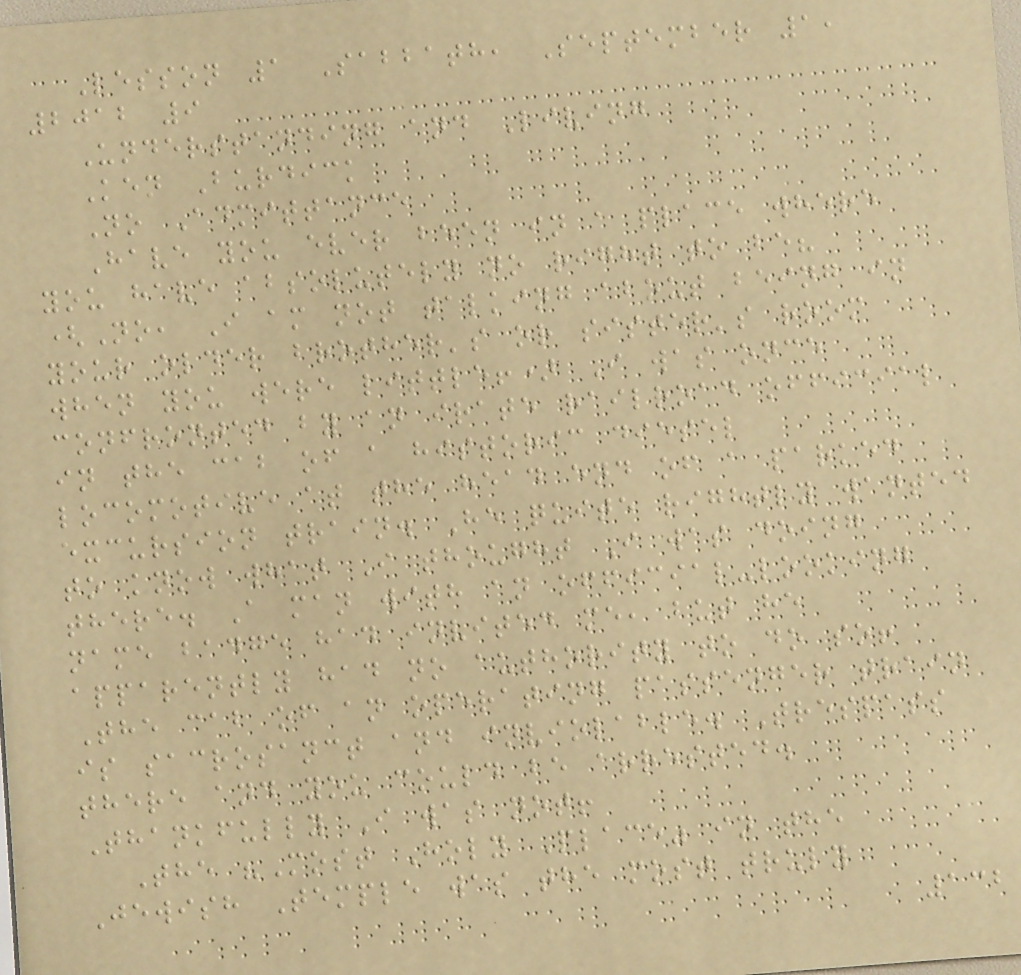Lesson 1 Sabbath, September 1,
2012 9
Understanding and Living
Ken Burdick
No Admittance
Have you ever been in a place where
you have absolutely no right to be?
(No, I am not talking about being in
your older brother's or sister's room
when you were little!) I was once
confronted by an irate railroad official
in the cab of a historic diesel
locomotive at the head end of a parked
excursion train. He quite rightly wanted
to know what I thought I was doing
there. A man with an official-looking
name badge had invited me, but he
apparently had no authority to do so!
The cab of an operating passenger train
is sacrosanct and inviolable. Trespass
there and you could be arrested.
Thankfully I was not!
The "Most Holy Place" in the
Jewish Temple was the most truly
132
